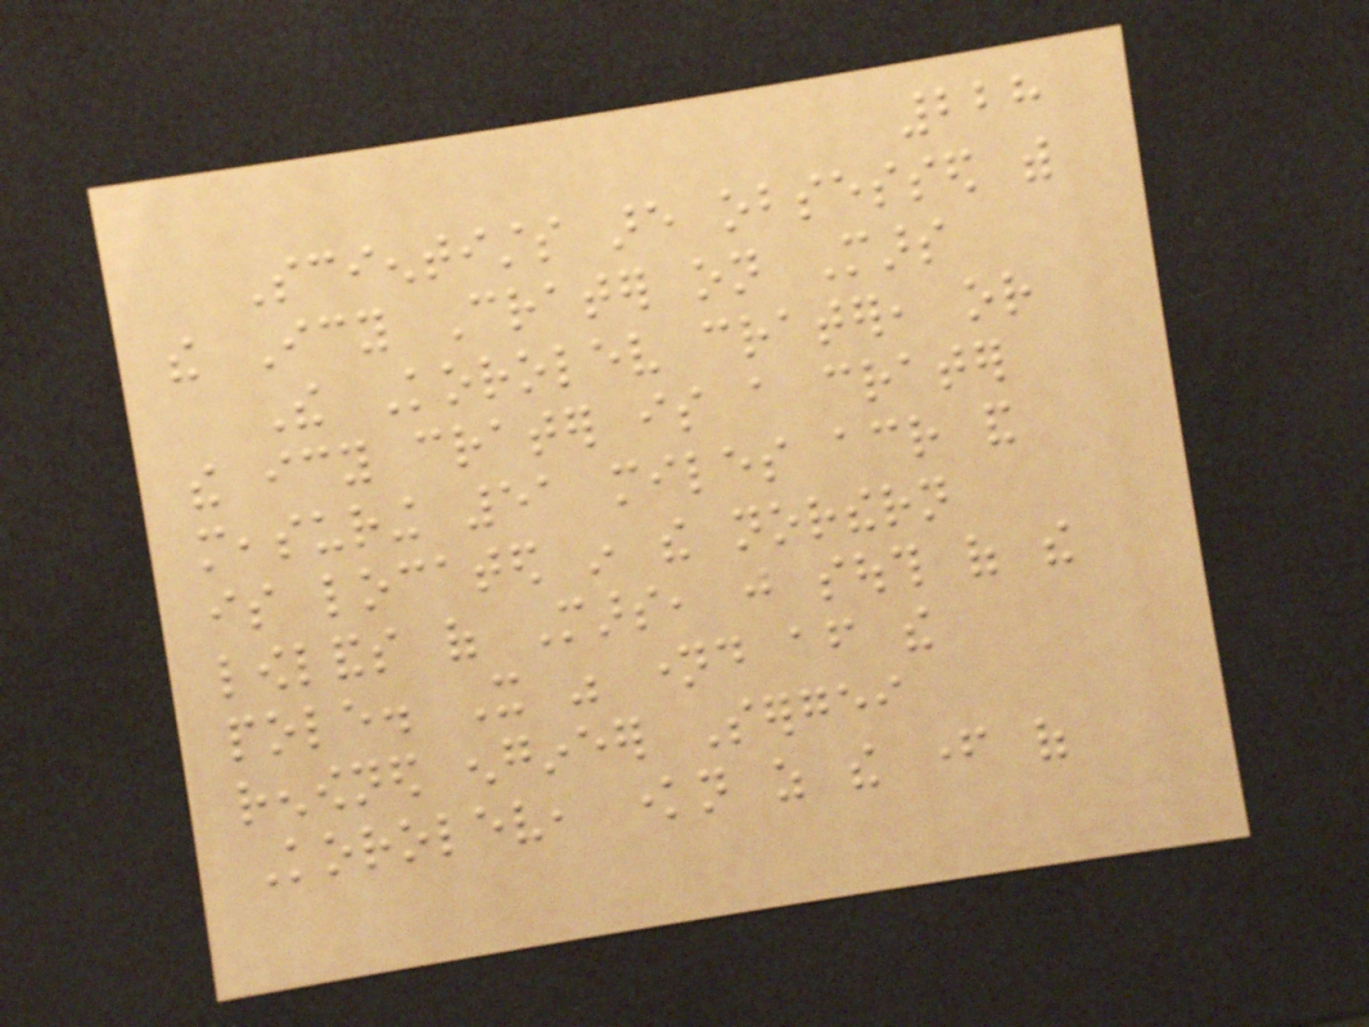228
Scientists are obsessed with
the Icy Crater on Mars
The Korolev crater, or
the icy crater is a crater
measuring 51 miles across and
is located in the northern
lowlands of Mars, just south of the
pole. It was named after the
renowned engineer Sergei
Korolev, known as the father of
